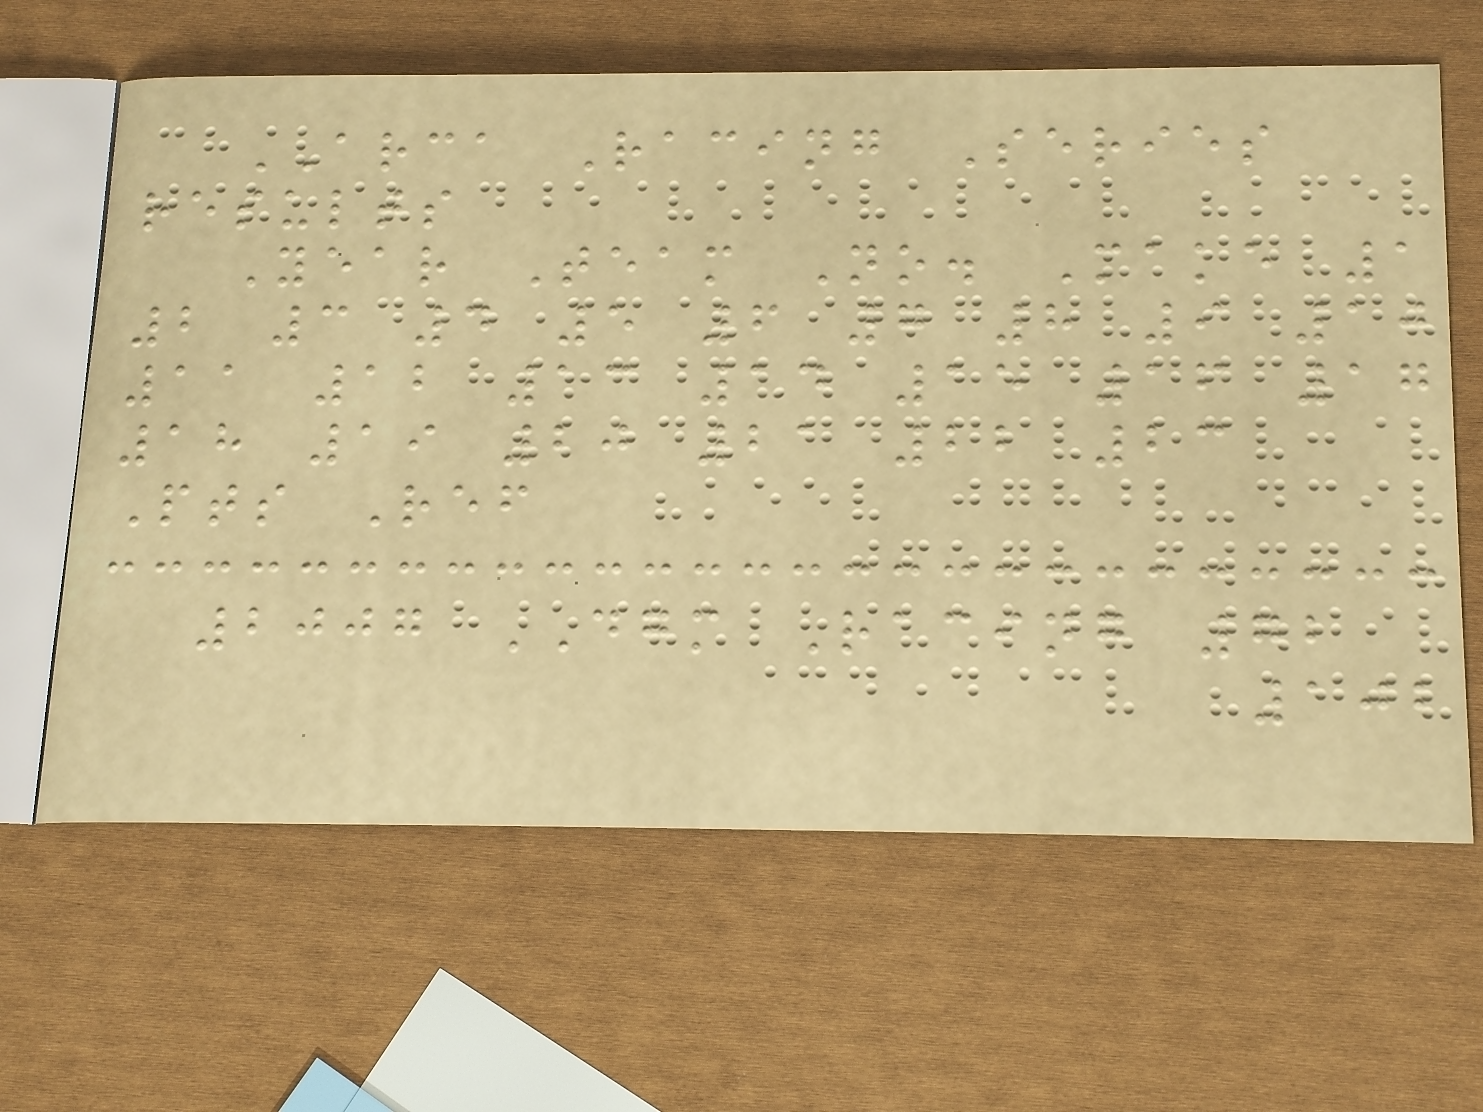ARCA Racing Series
results
Year Team No. Make 1
2 3 4 5 6 7 8 9 10
11 12 13 14 15 16 17
18 19 20 21 22 23
Pts Ref
2007 DGM Racing 72
102
